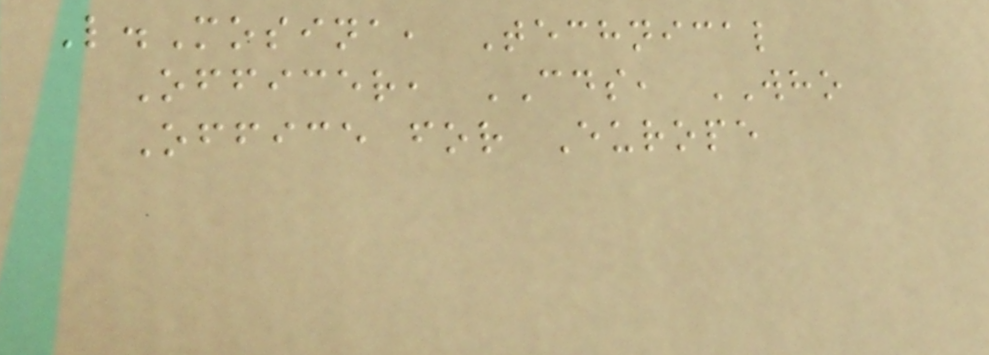L.Mosina, Technical
Officer, CDS, WHO
Office for Europe
